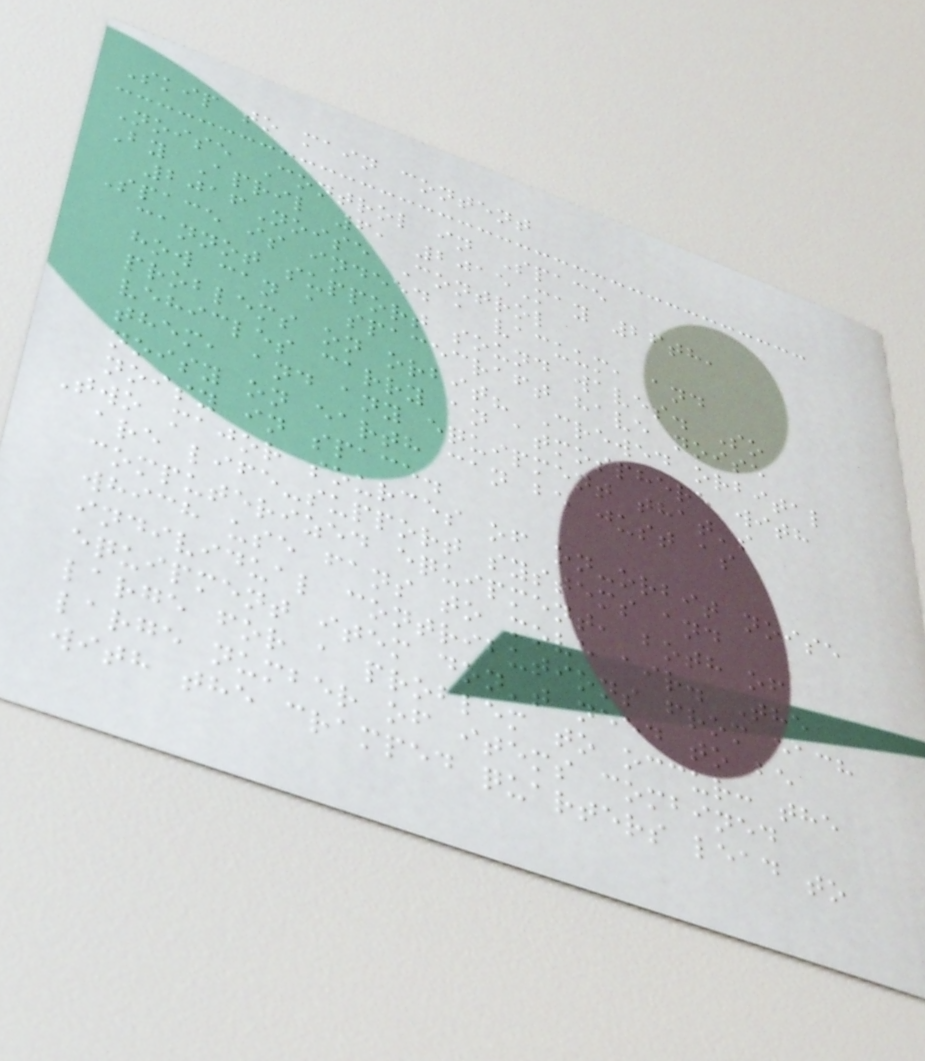Skip to main content
Noise Control in Space
By April 6, 2015May 26th,
2016Noise Control
Space is indeed a vacuum, and
cannot support sound waves. So
how can a spacecraft have noise
problems on orbit? Crewed orbital
vehicles carry an atmosphere with
them, and any equipment that's
noisy on earth can be just as
noisy in space.
Two major sources of on-orbit noise
are life-support systems and
computerized equipment, both of
which use fans to move air. The
individual contributions from each
equipment item don't need to be
large for a problem to occur: the
large number of items combined
with the cramped quarters lead to
